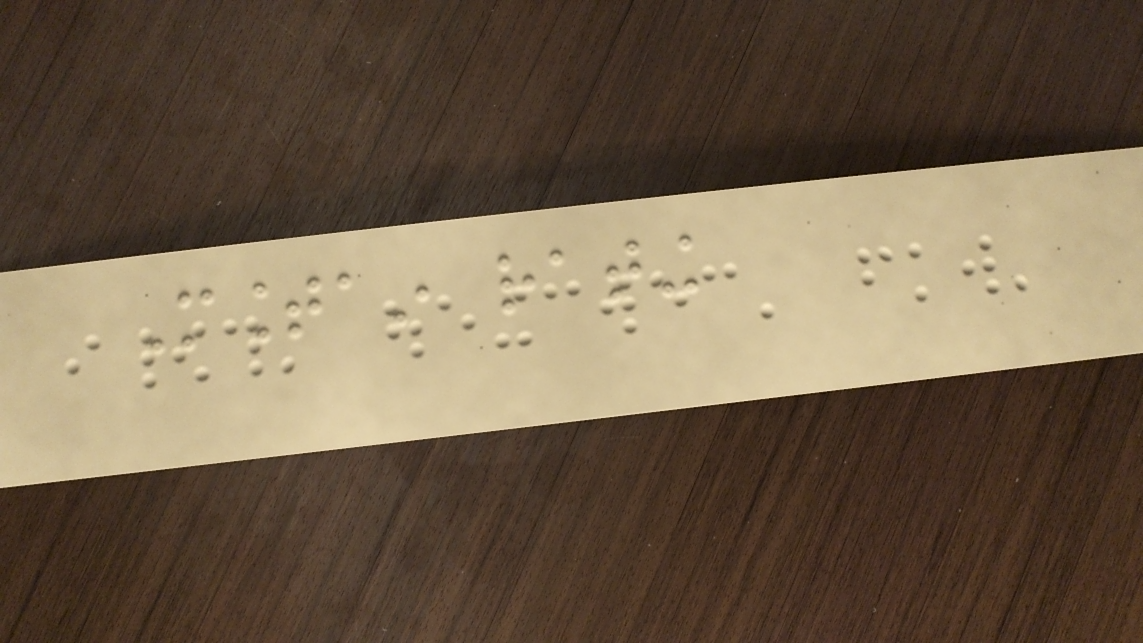Mountain rating
